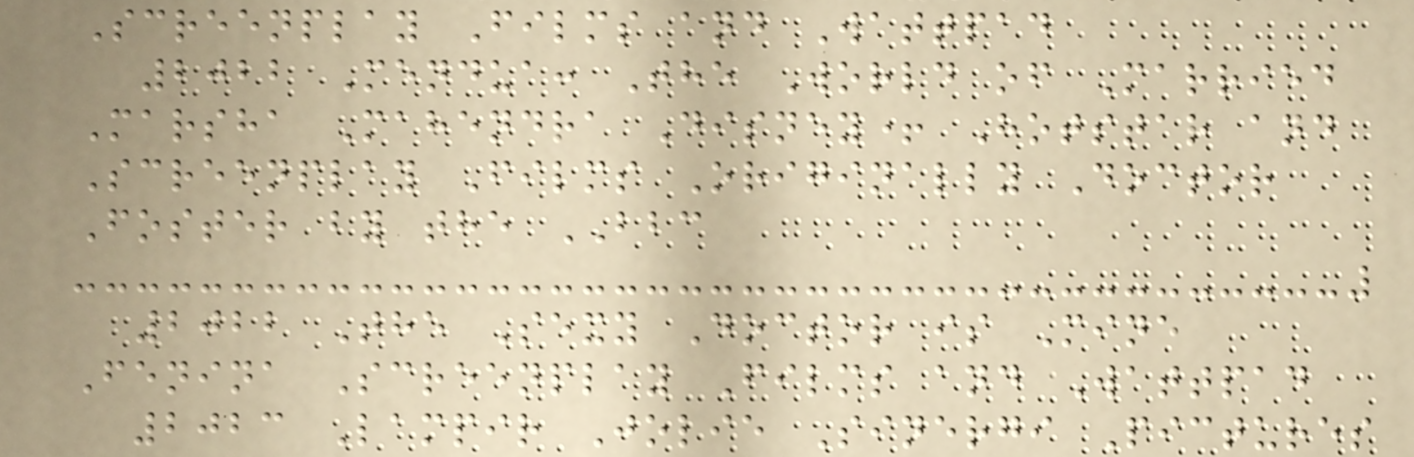Screenplay Films and Wattpad
2022 Mendua: The World of Married
Marsha Mahendra Disney+ Hotstar and
Screenplay Films Originally Doctor
Foster by the BBC
2022 The Sexy Doctor is Mine
Fenina Screenplay Films and Wattpad
2023 Lampir Jolie Sinergi Pictures
